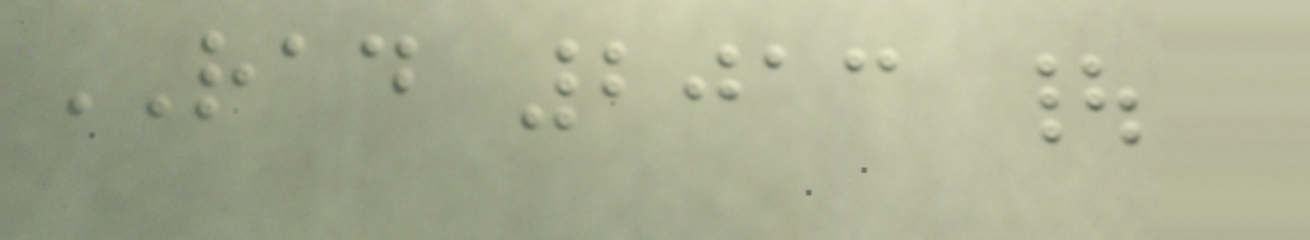RAD 2013 |
